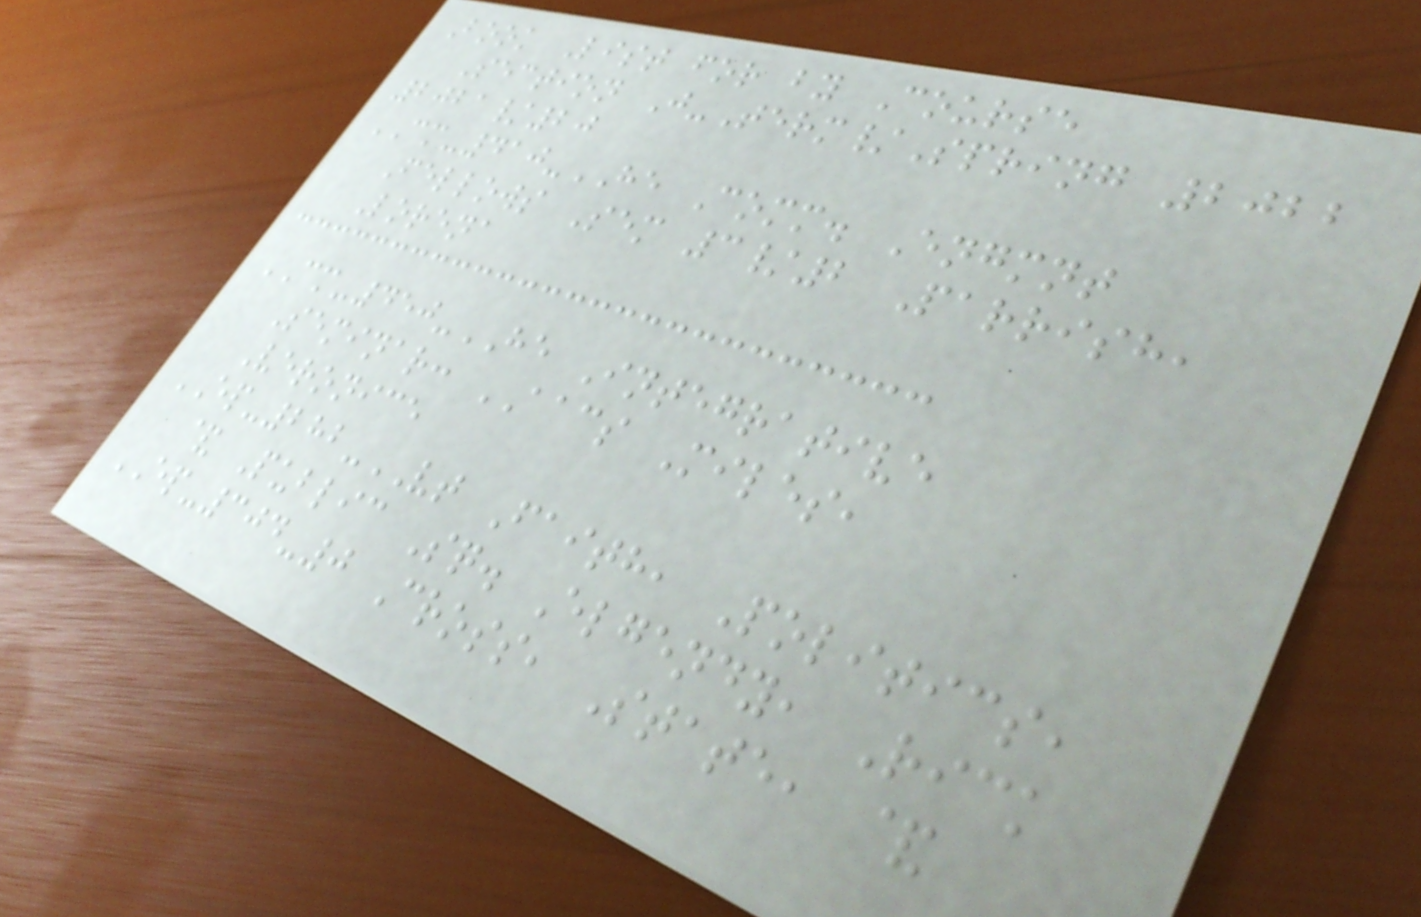Book List for by Course
Section J-Term/Spring 2022
2021/20
CM-410-HE Comm. Engmnt
Fellows Sem 3/2 Parrish,
Lorena
CM-450-HE Integrative
Seminar: AACS Miles,
Veronice
EP-282-VT Faith, Politics,
& Public Sq. Elgendy, Rick
EP-304-0 Cross, State, &
